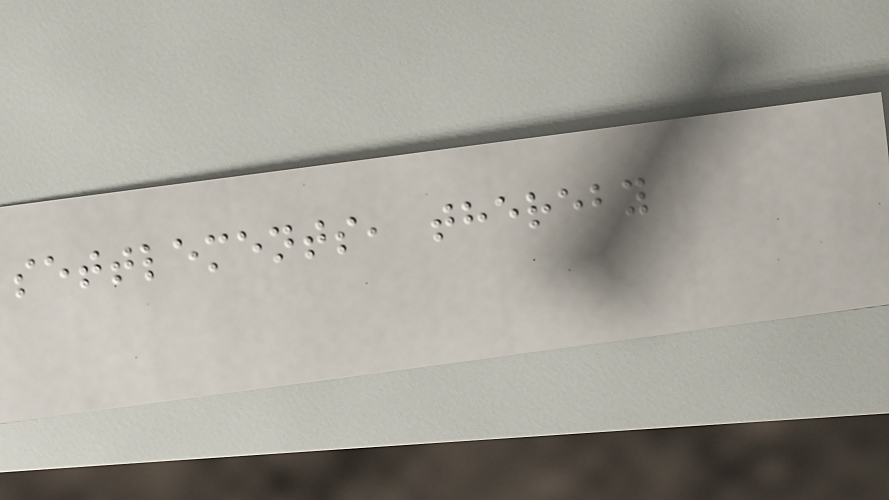settlements, thereby
